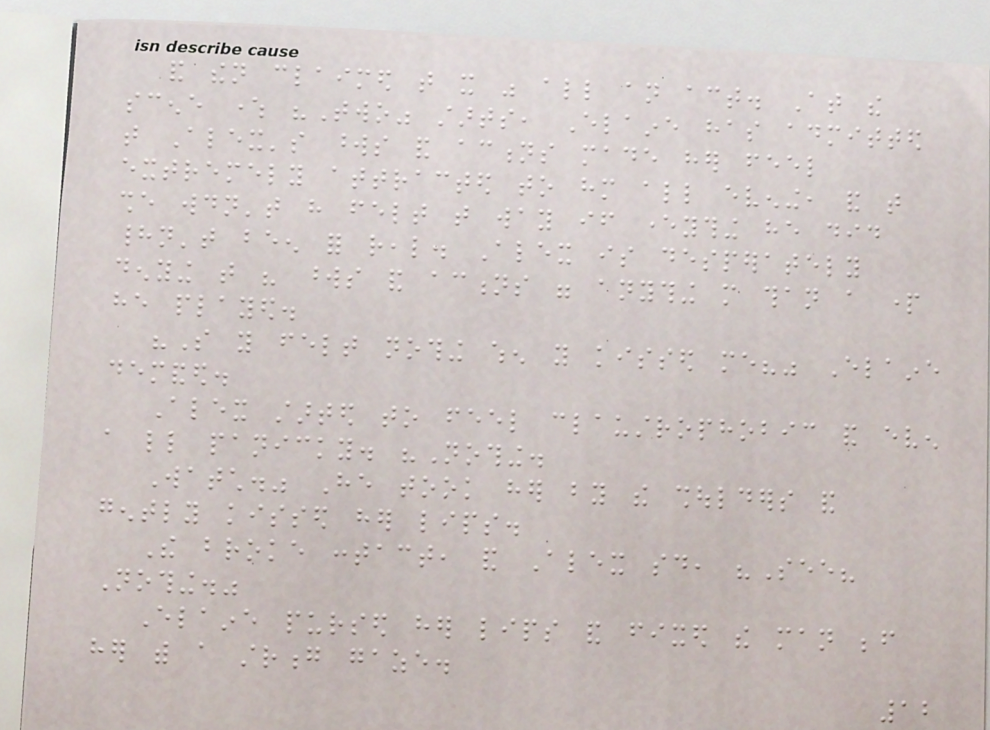and then claimed that it was all an act. At the
scene where "Two" starts, Elaine has admitted
that Alex's words and actions made her feel
extremely attracted to him all evening, and that
she wouldn't have felt that way if everything he did
hadn't been for real. Alex is desperately
denying that his words and actions were anything more than a part
he played.
"So you felt nothing when you kissed me?" Elaine
demanded.
Alex started to feel claustrophobic and even
a little panicky. "Nothing.
Watch." He took her by the shoulders and
gently kissed her lips.
The broke contact, and Alex said, "See?
Nothing."
Elaine pursed her lips and fixed the man before
her with a strong gaze.
12
